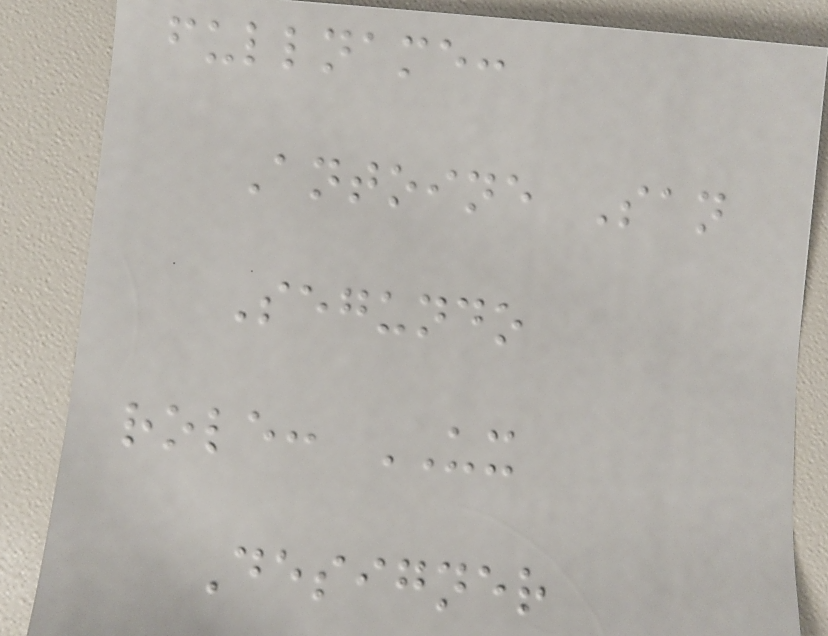fullname:
Antoine San
Segundo
role: UX
Designer
